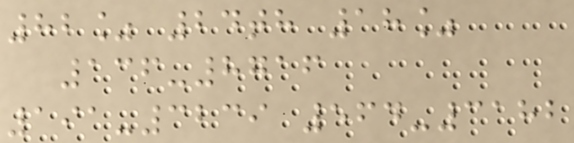82% 24th 18%
136-8716
191-3239 564-3182
